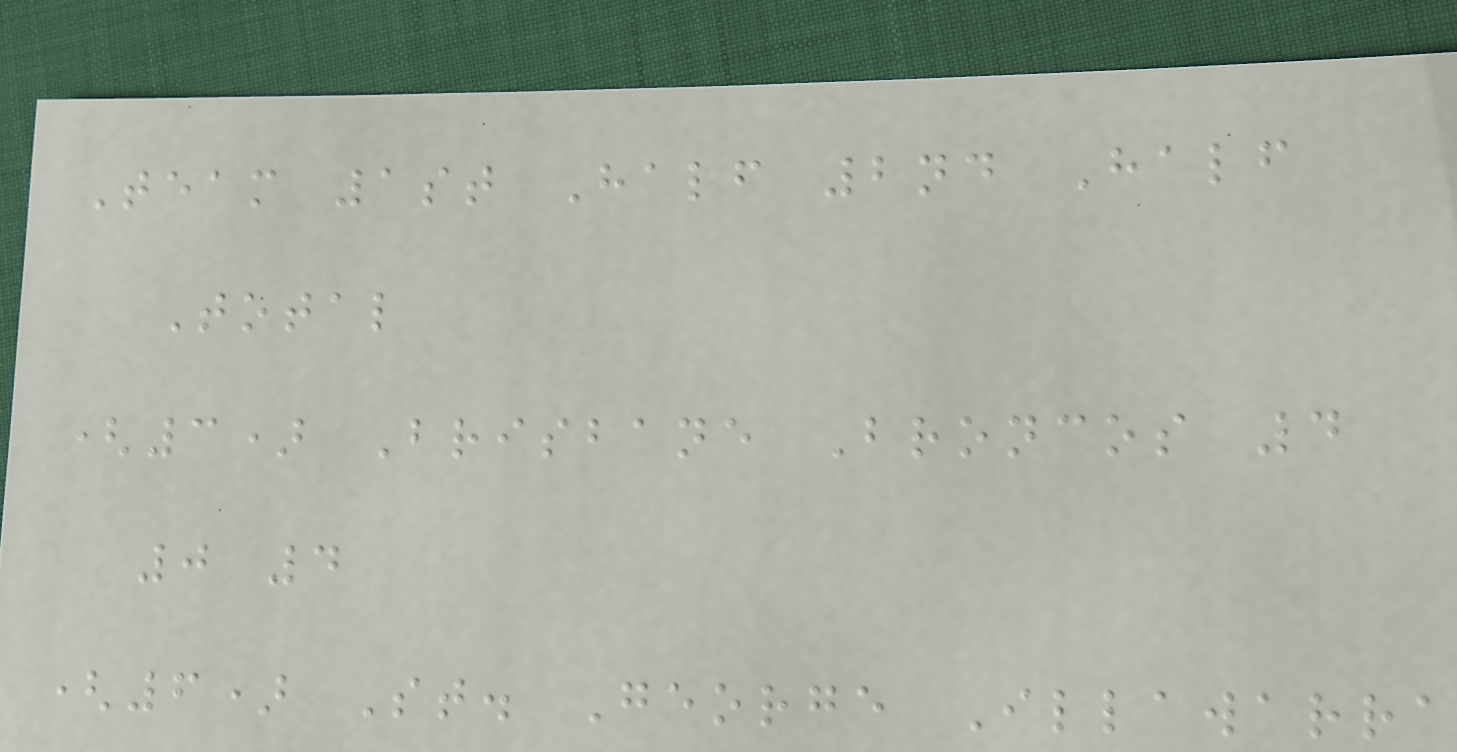Team 1st Half 2nd Half
Total
(3) Brisbane Broncos 4
0 4
(6) St. George Illawarra
